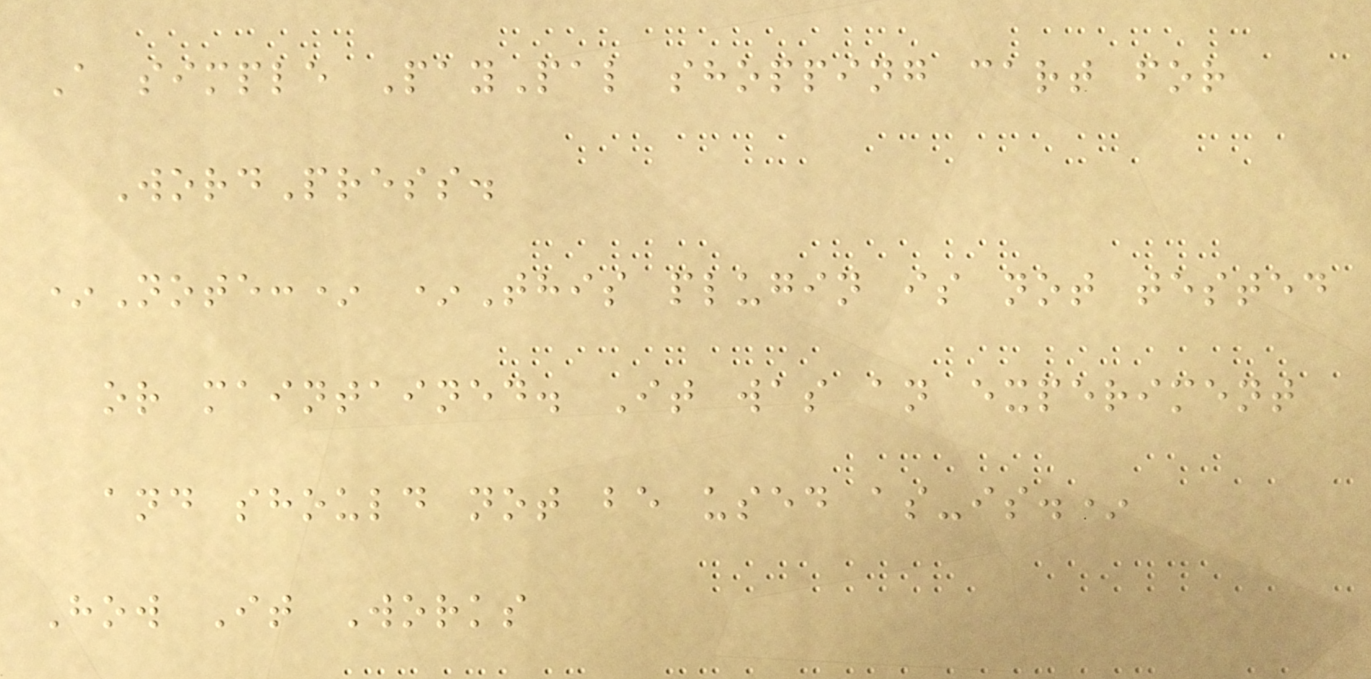A simple PayPal shopping cart for
WordPress.
*Note:* *This plugin is not tested
or maintained. It was an experiment
and should not be used as-is.*
How It Works
